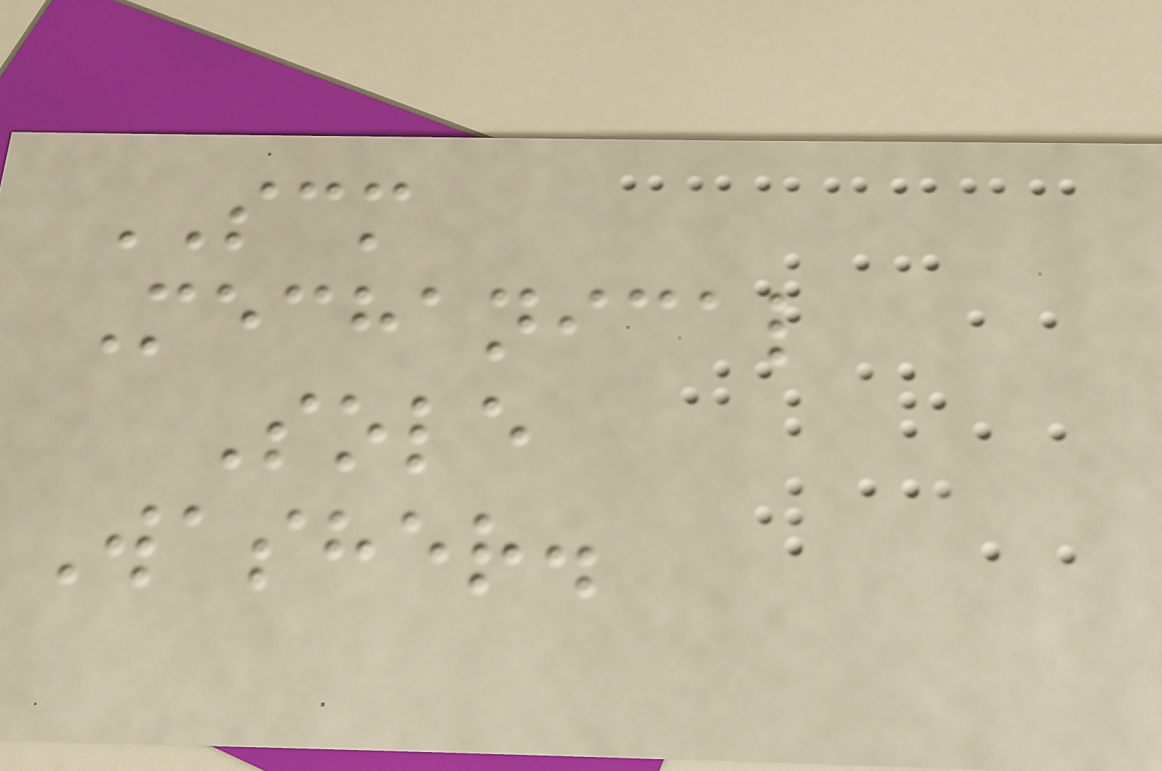SCM
Mechanical
Sole
Washer.
